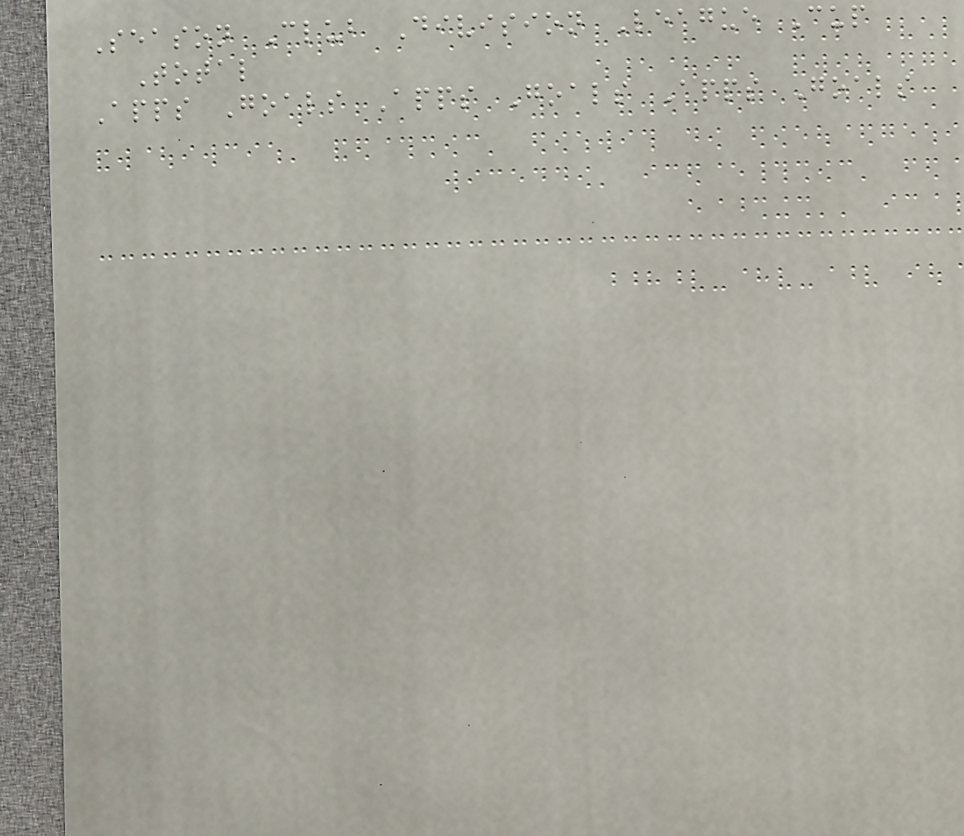Season Club Division League Cup
Total
Apps Goals Apps Goals Apps Goals
